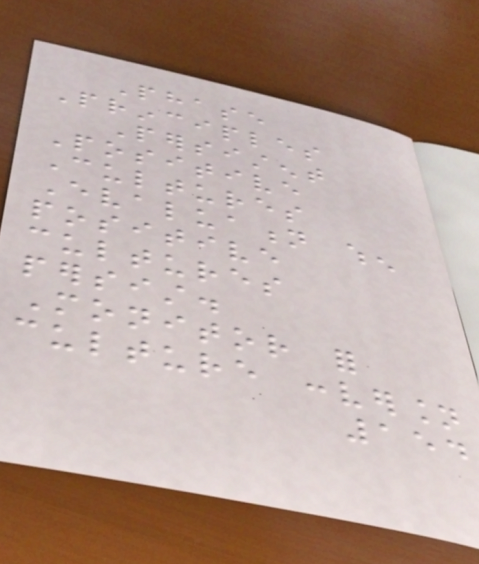Phase
Principles
Persistent
Positive
Cultures
Evaluation when
positive
cultures
persist.
Monitor for
culture conversion
154
